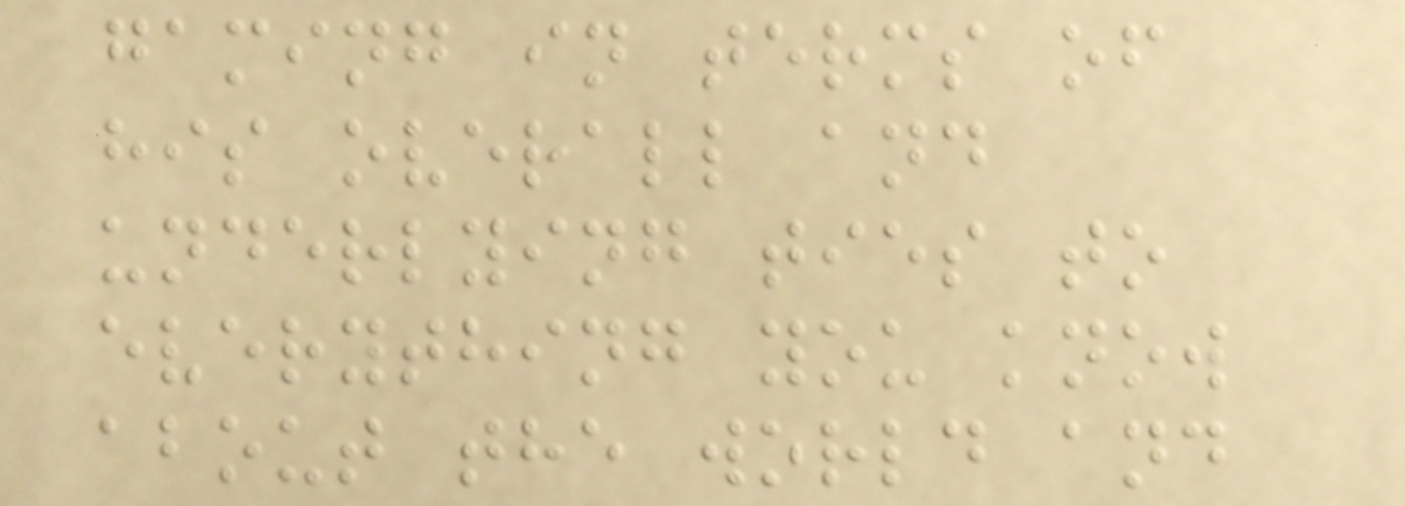gaming in terms of
his overall and
underlying ties to
everything you know
about the world and
